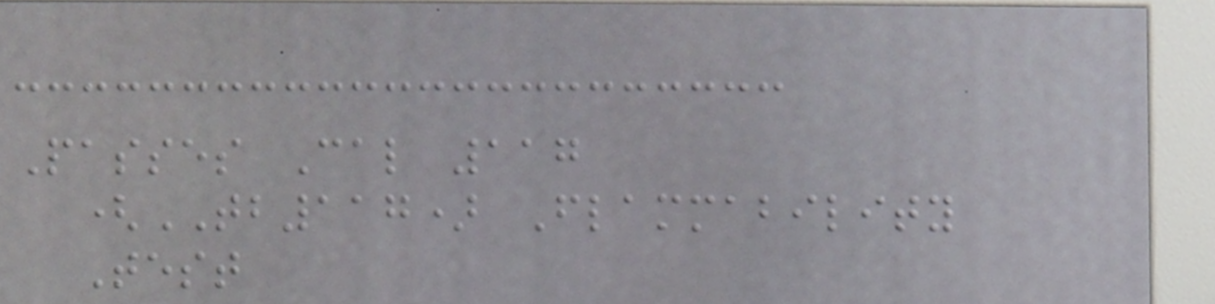Passes Cal 117
(TB117) Flammability
Test
